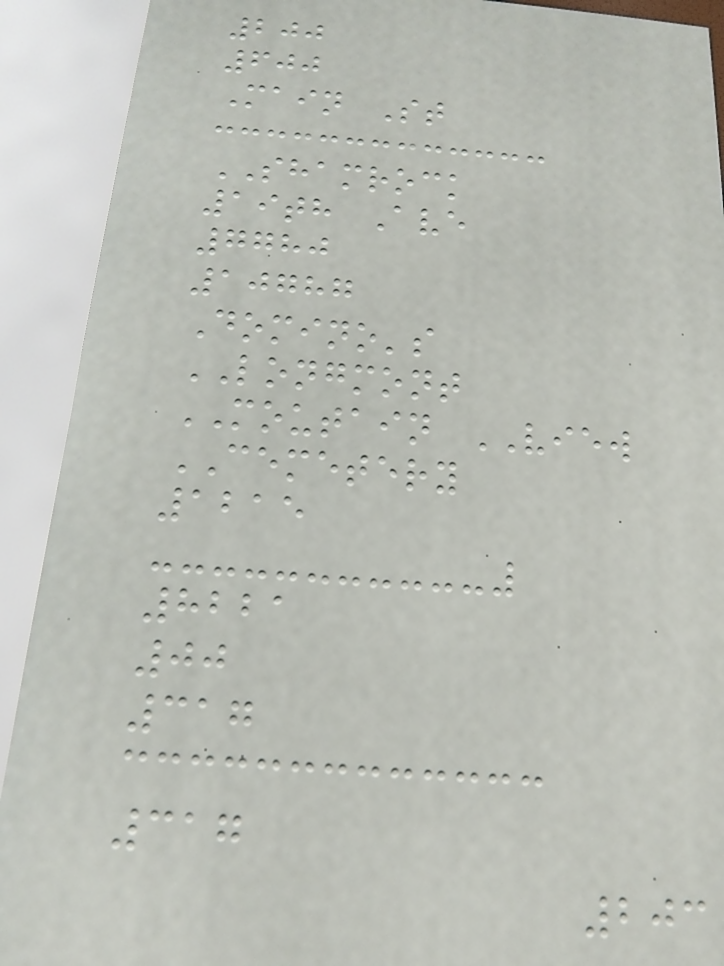200
600
Main St
SHAMROCK
19th Ave
7780
10787
Domino's
LONGMONT
MOUTAIN VIEW
CEMETERY
1215
8221
00
317
317
203
